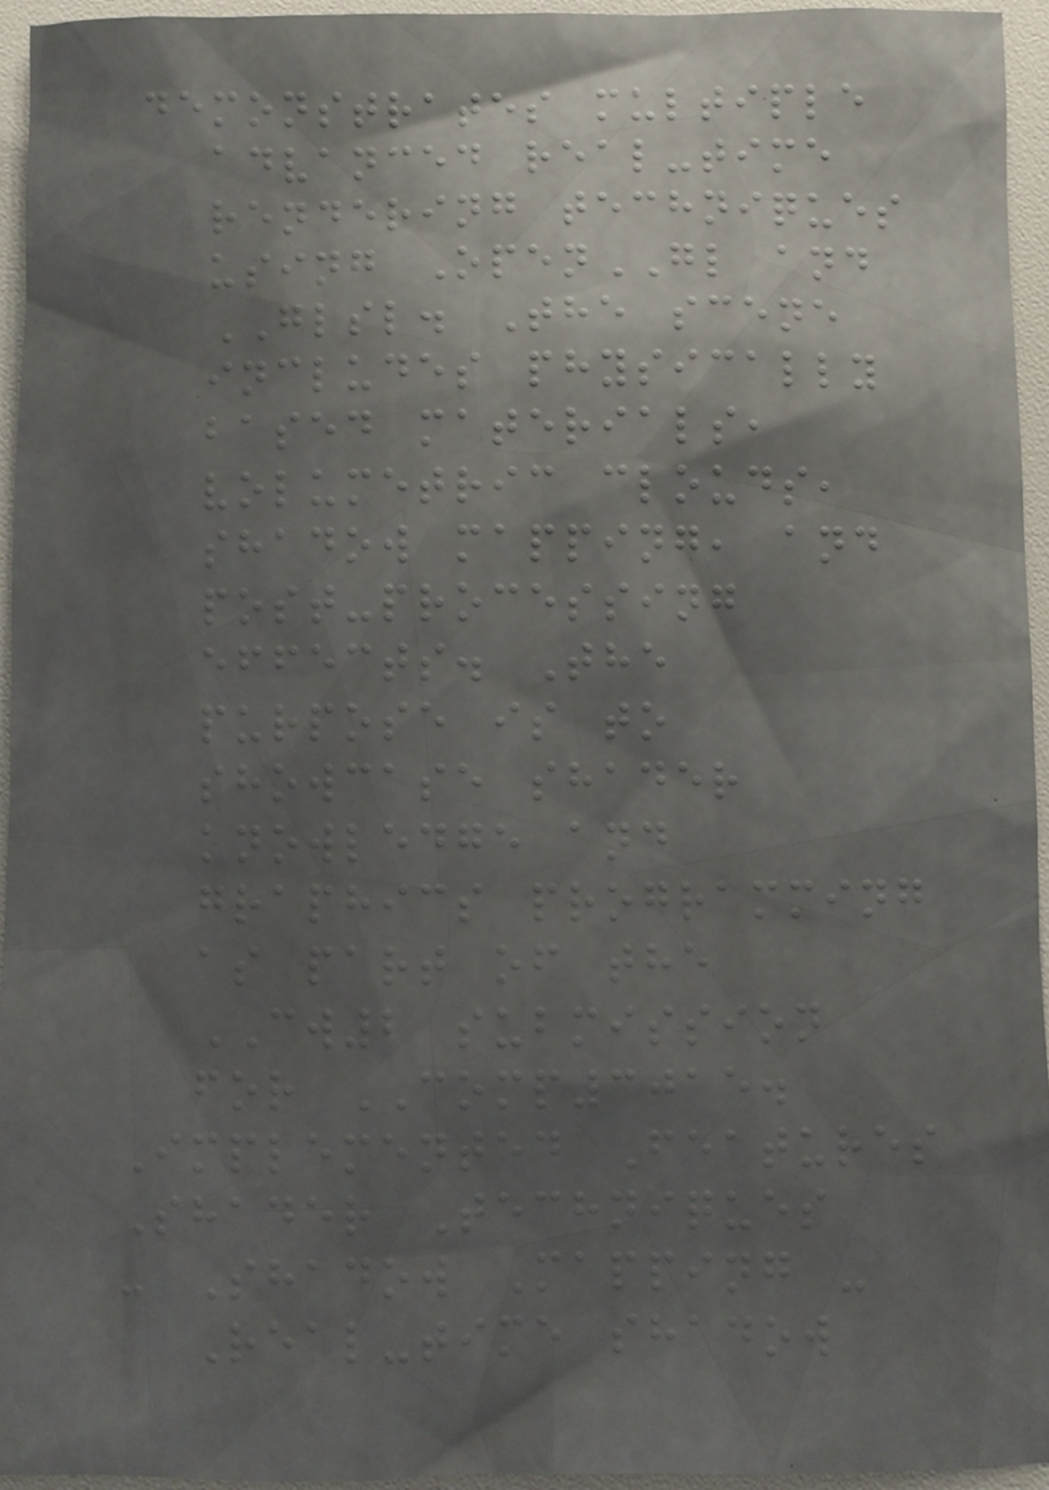demonstrates multiple
advanced real-time
rendering techniques
using OpenGL and
GLSL. The scene
includes physically
based materials,
volumetric clouds,
shadow mapping, and
post-processing
effects. The
purpose is to
showcase shader
knowledge and
graphics programming
as part of the
CW2 submission
for COMP3015.
Implemented Features
Shader Techniques
- Shadow Mapping -
Real-time shadow
